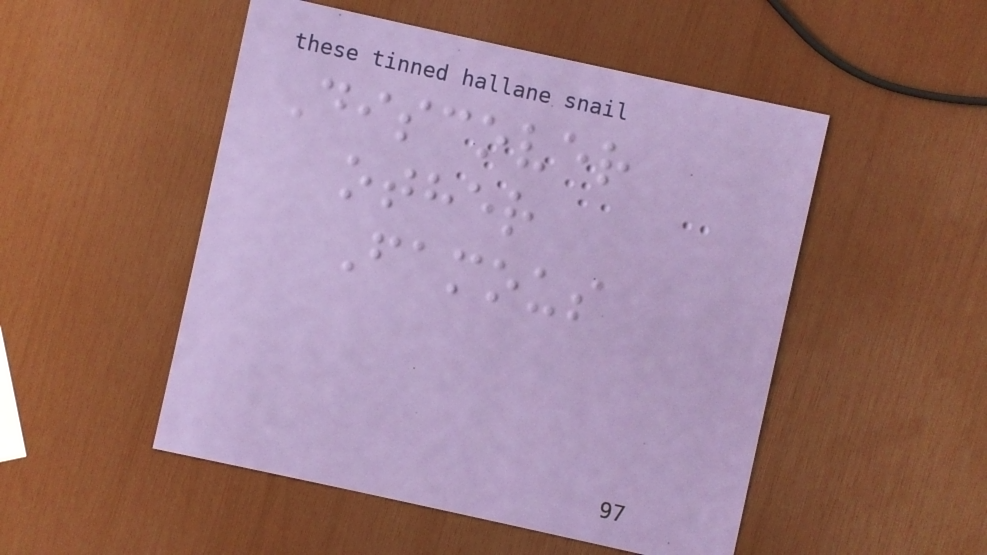Discover
other
Famous
